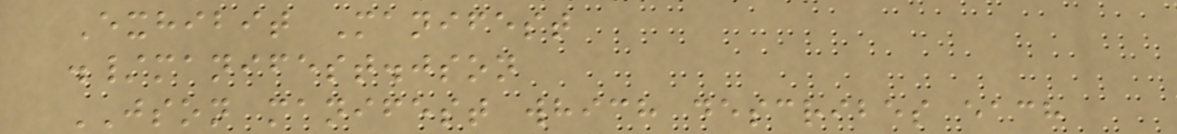Exhibit Manifest
./manifest.json
JSON manifest which describes each
